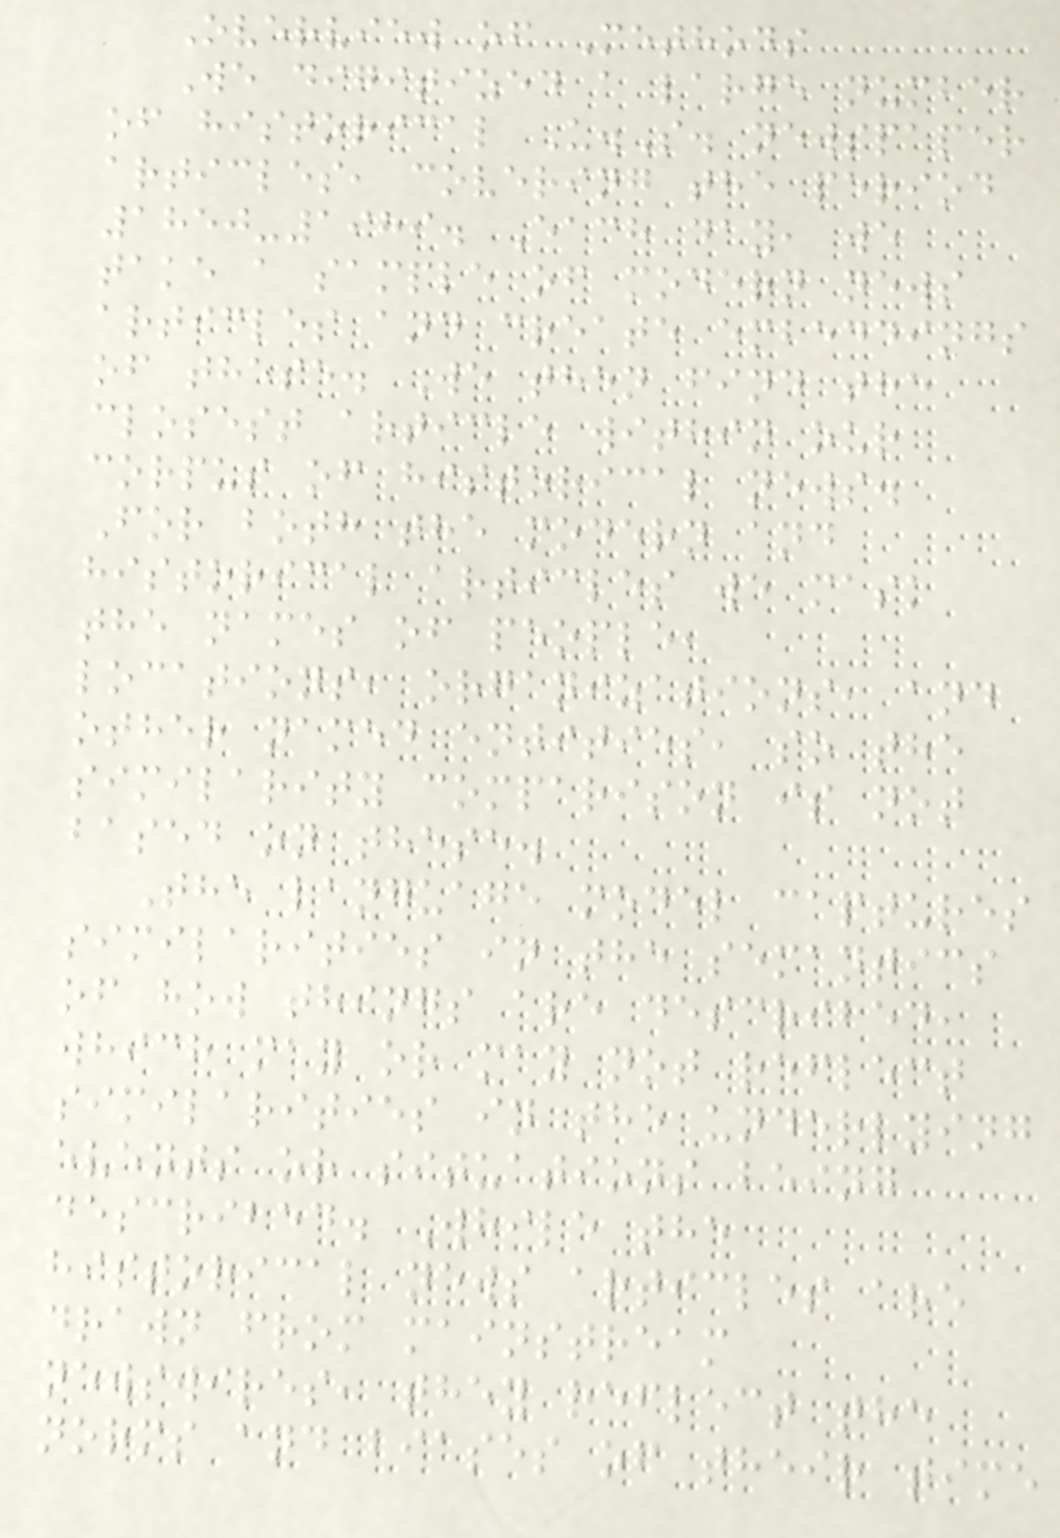Overview of Methods
We digitized a large number
of historical U.S. newspaper
articles, covering the period
1850-1989. Each day, we
take a sample of modern news
articles and create embeddings
of these. We then find the
closest article within our
corpus of historical news.
For both the modern and
historical articles we mask
the names of people,
locations, organizations, and
other named entities, so the
similarity comparison is not
based on these.
The language model captures
similarities in the semantics
of how things are described,
which may or may not reflect
similarities in the underlying
events or situations being
described. While the
historical news articles are
drawn from mainstream
newswires, they reflect the
norms and biases of their time
